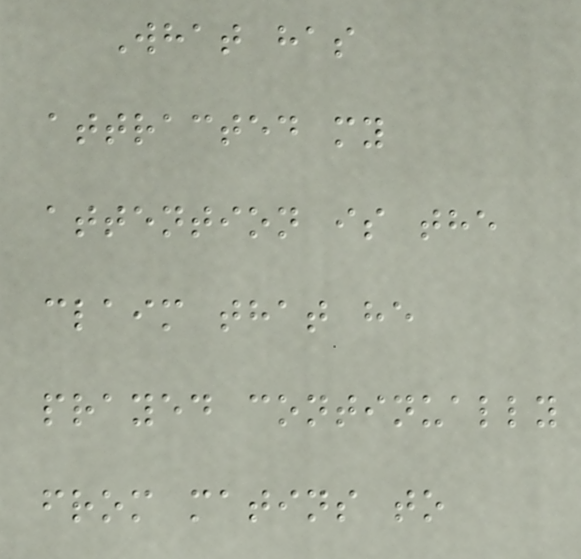What has
attracted my
attention is the
claim that he
prayed continually
from matins to
